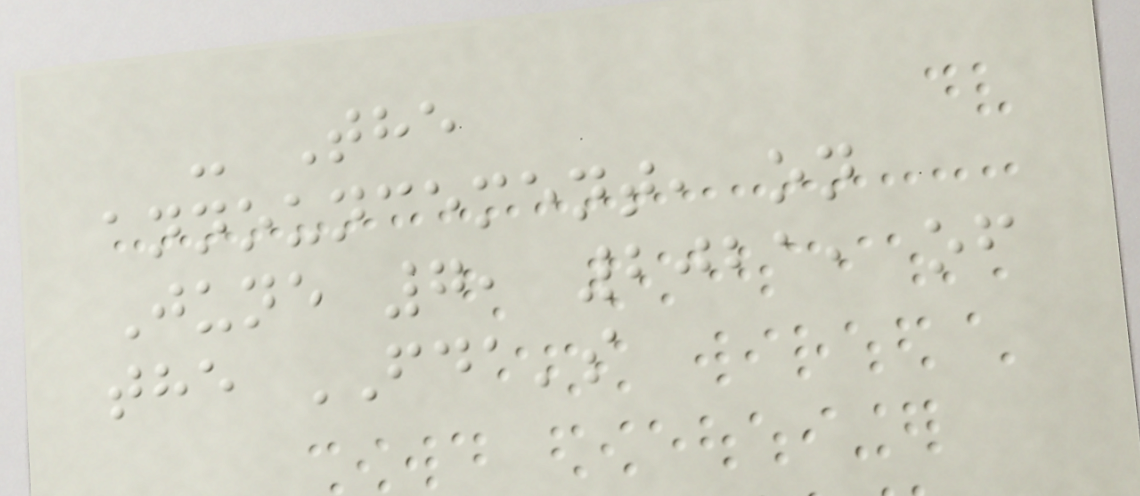- The
announcement, on
June 7, 2021, of
the FDA's
